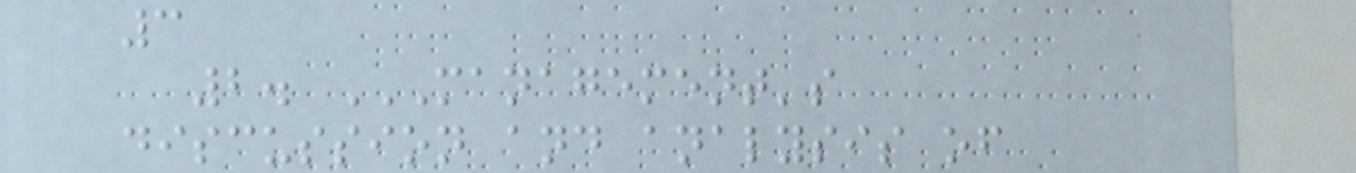3
2. MANAGEMENT'S
DISCUSSION AND ANALYSIS OF
